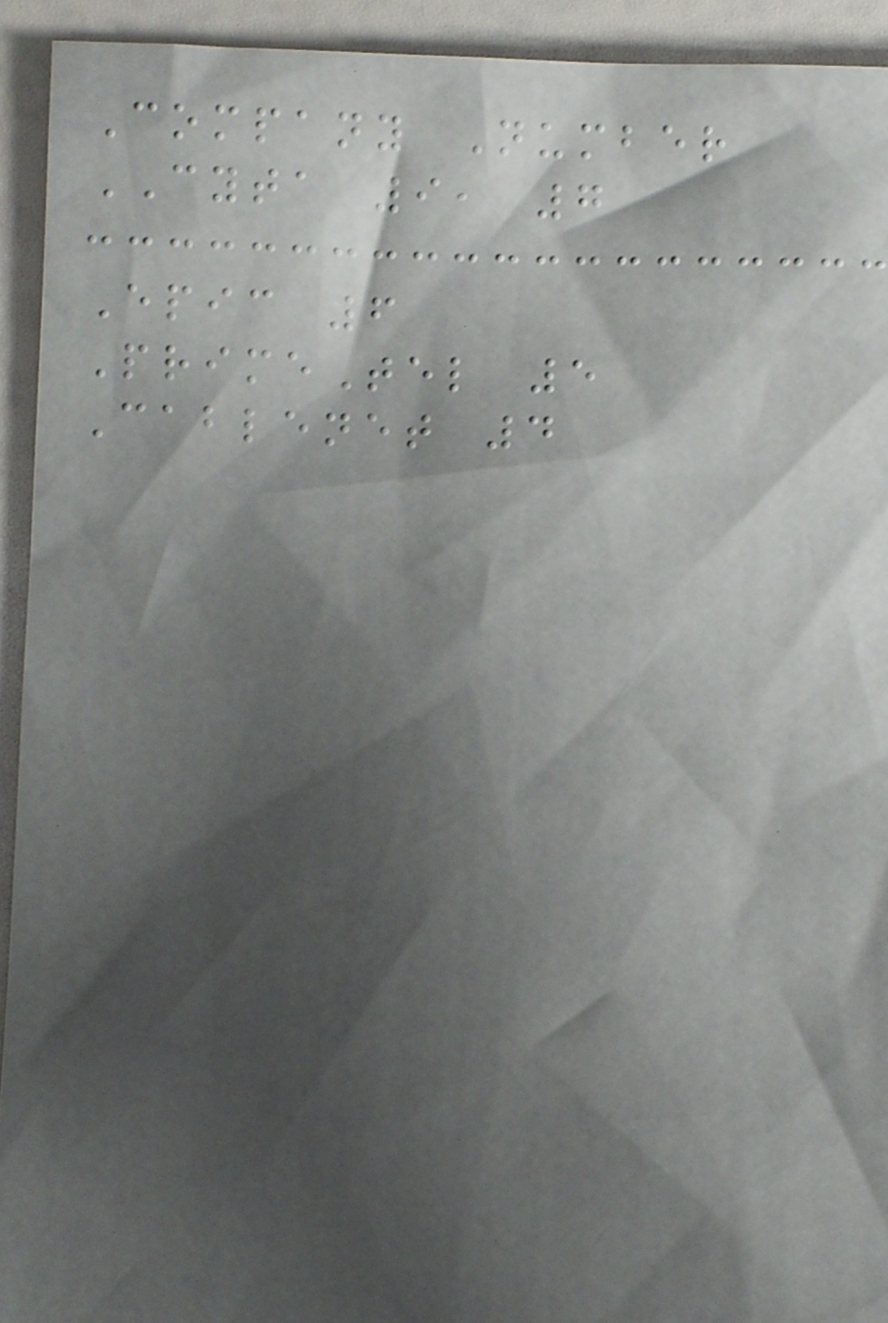Company Number
CYTA 9, 7
Epic 6
PrimeTel 5
Cablenet 4
